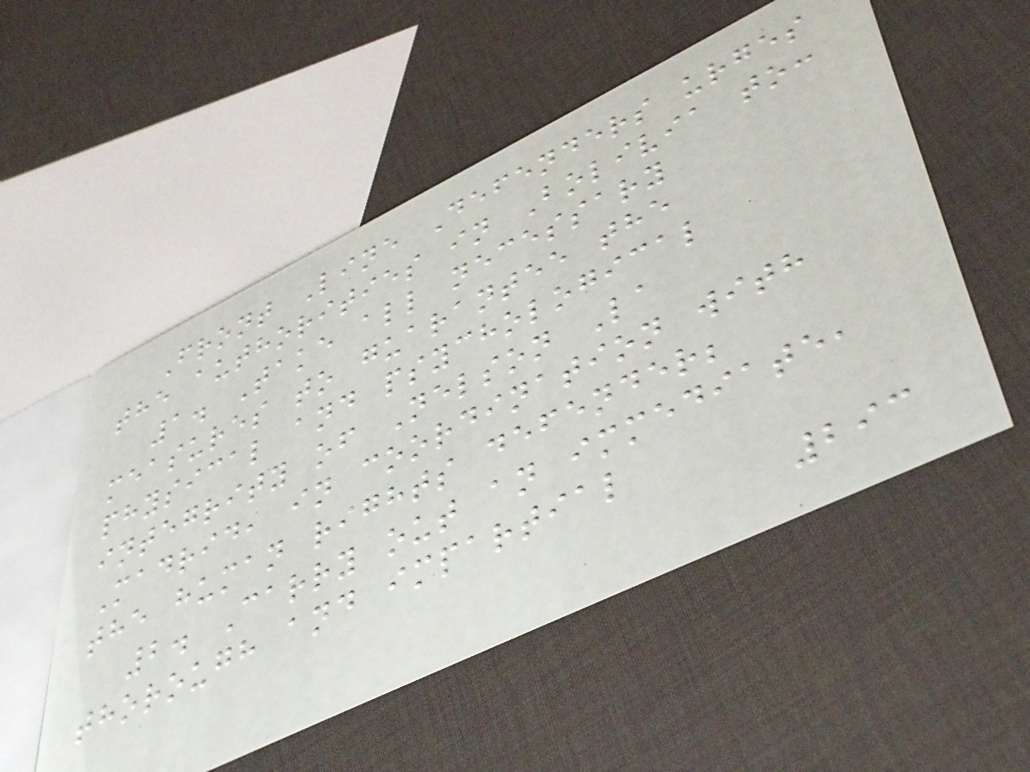Front Line Defenders urges
the authorities in Bolivia to:
1. Take all necessary
measures to guarantee the
physical and psychological
integrity of Nelson La
Madrid, in coordination with
the human rights defender;
2. Carry out an immediate,
thorough and impartial
293
